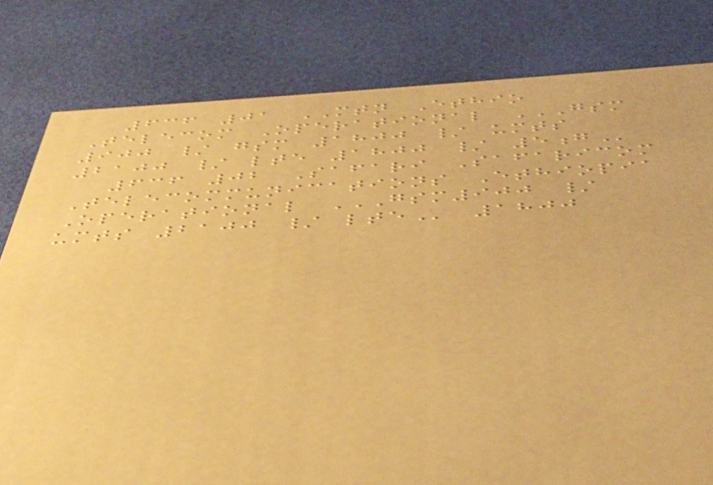636 01 MTN Ethio
Telecom Operational GSM
900 / GSM 1800 / UMTS
2100 / LTE 1800 / 5G
636 02 Safari Safaricom
Telecommunications Ethiopia
Operational GSM900 /
UMTS 2100 / LTE 1800
